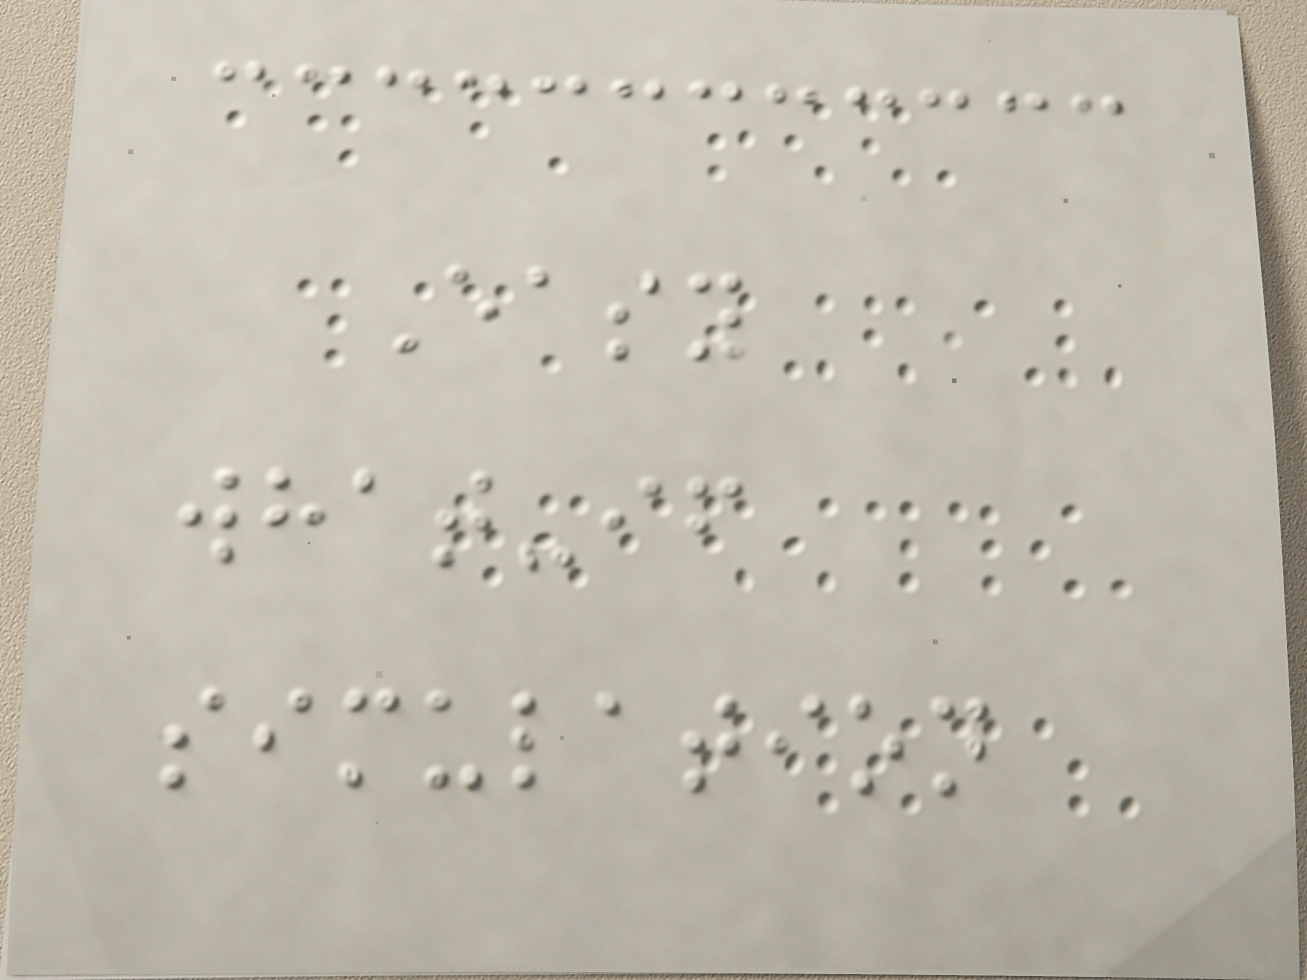Easy
what-if
simulation
